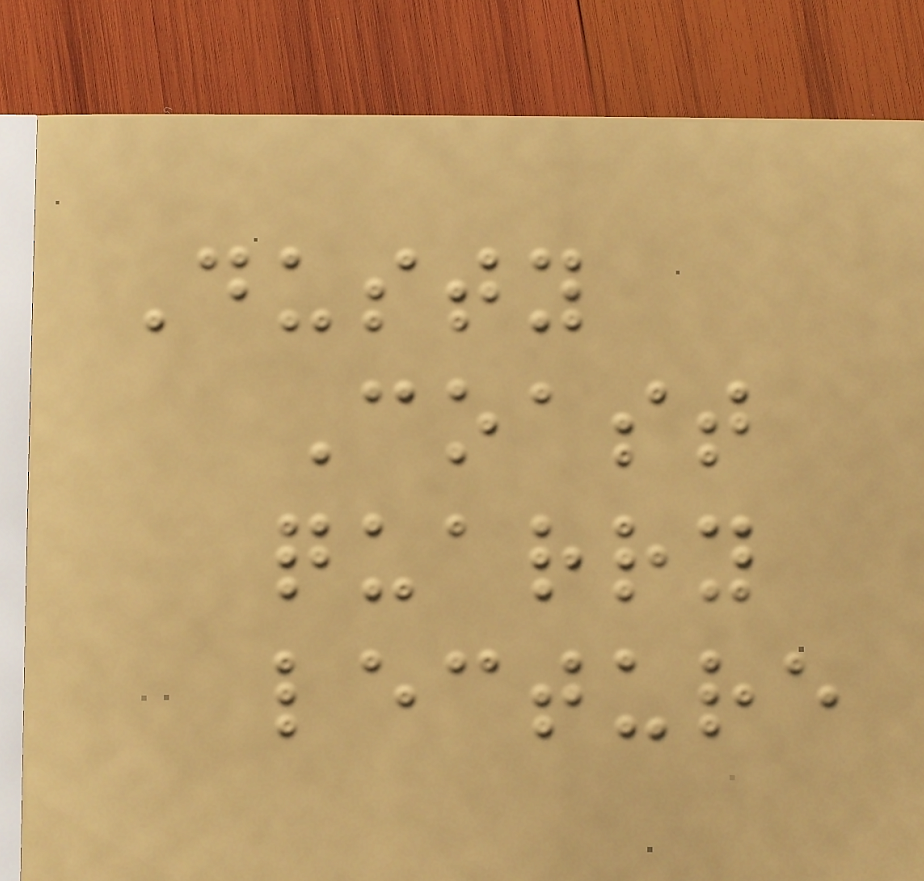Dusty
Coast
quarry
lecture
